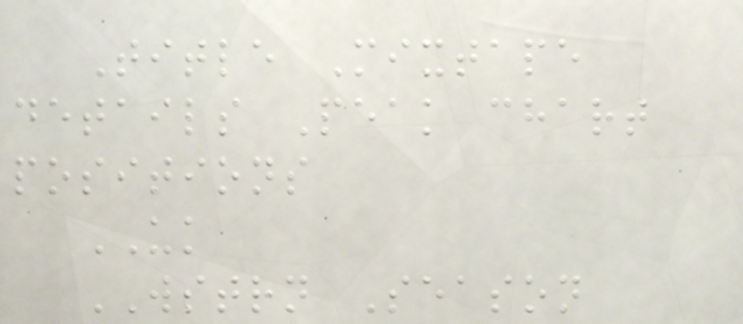Title Mixtape
details Peak chart
positions
UK
WSTRN Season
